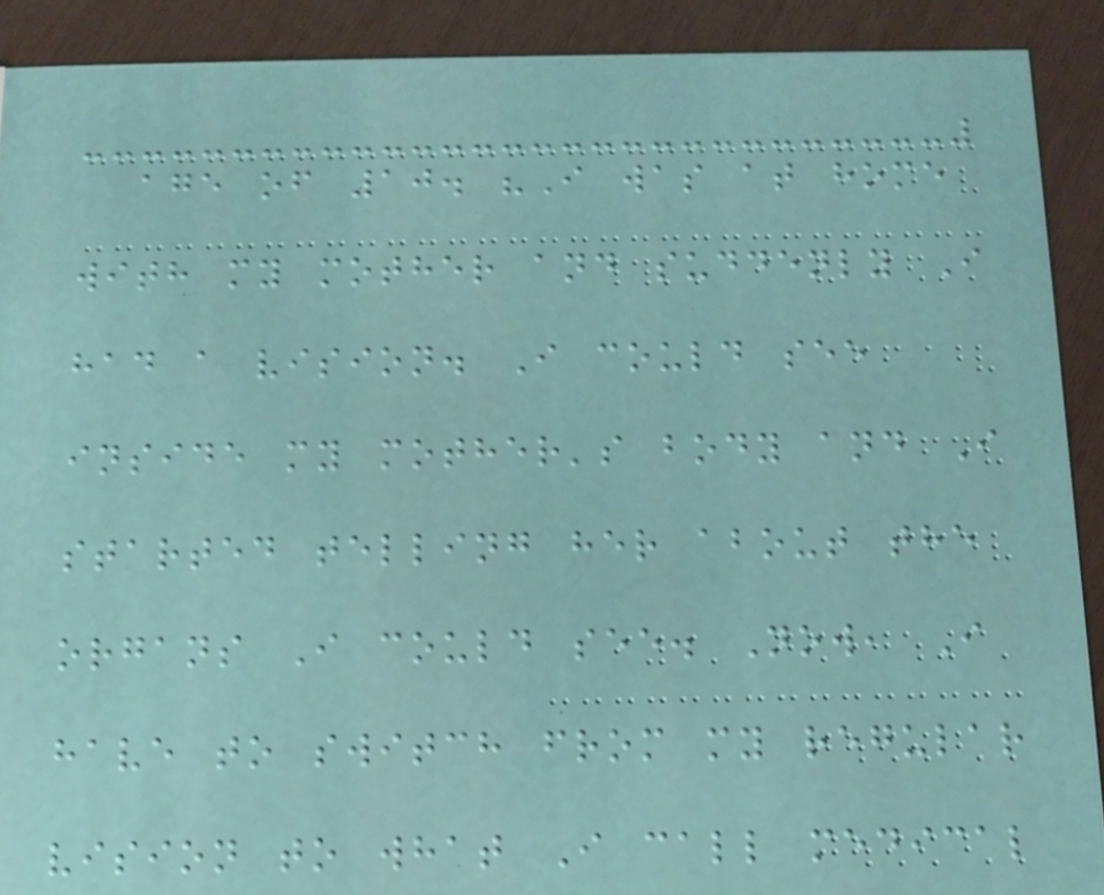age of 10. "I was at home
with my mother and suddenly I
had a vision. I could see
inside my mother's body and I
started telling her about the
organs I could see. Now, I
have to switch from my regular
vision to what I call medical
